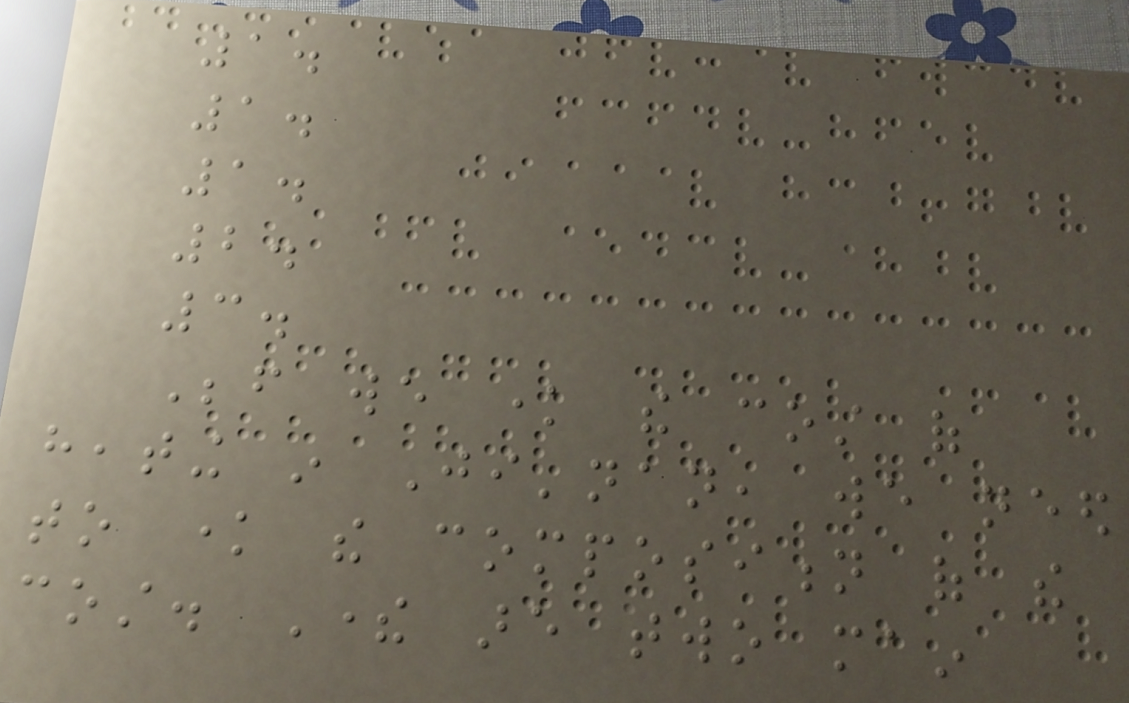1.
1.
1.
2.
3.
Before we know the cost of
heating in Ji'nan, we need
to know the composition of the
cost. There are two main
